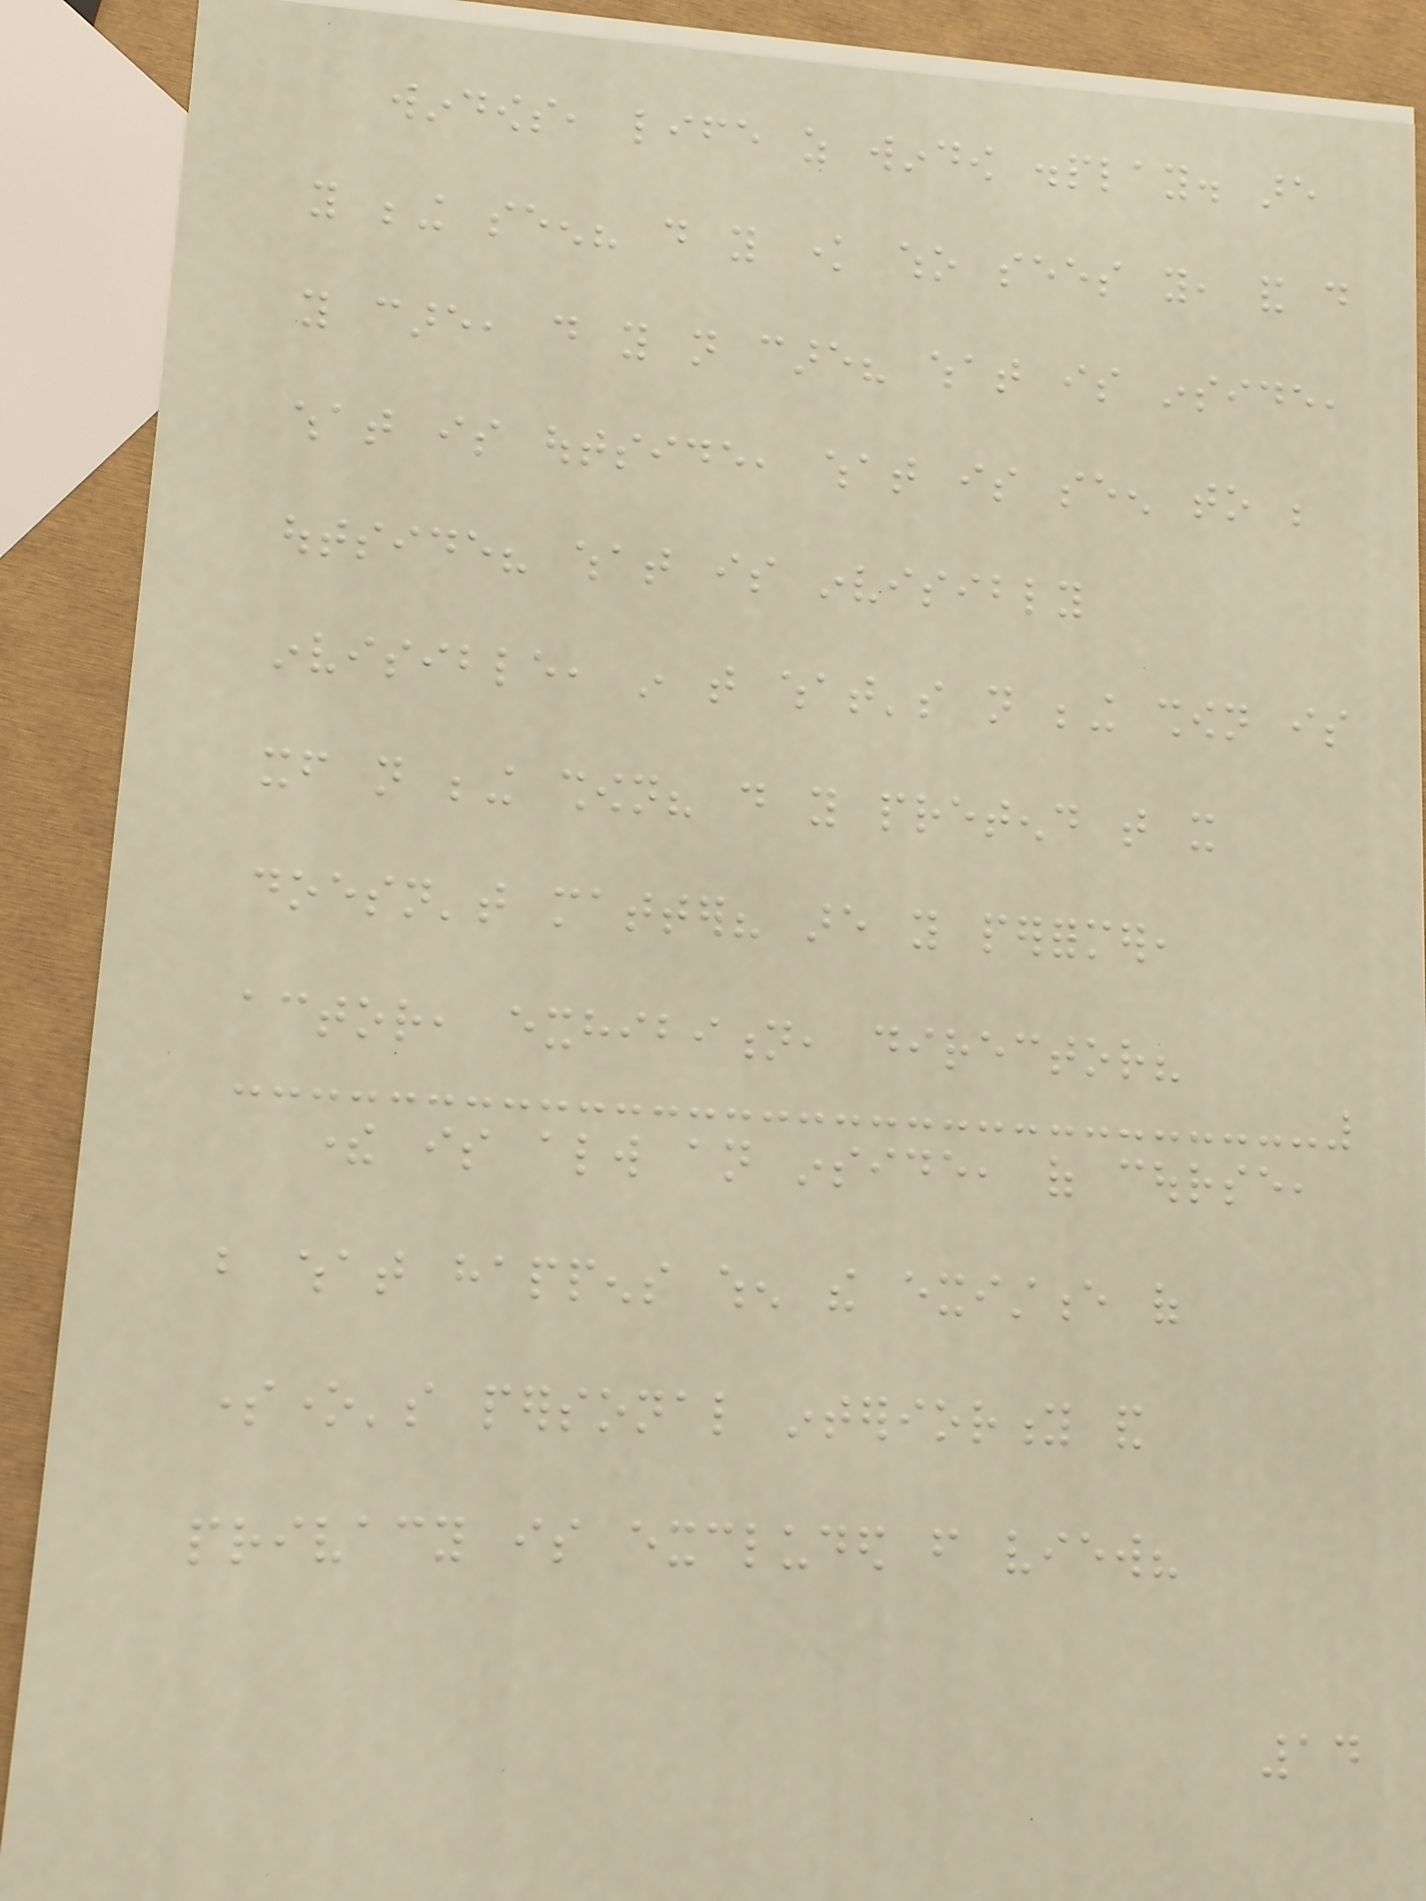windows, life as window display. are
you being seen? do you know who sees you, and do
you care, do you not care? what is inside,
what is outside, what is seen to be
outside? what is invisibly
invisible, in that what's not being shown is
itself not being shown? do you pretend that it
doesn't matter? are you performer,
actor, exhibition, director?
there is always an inside, of course,
but what happens when the existence of
someone's personal interiority and
privacy is excluded from view?
14
